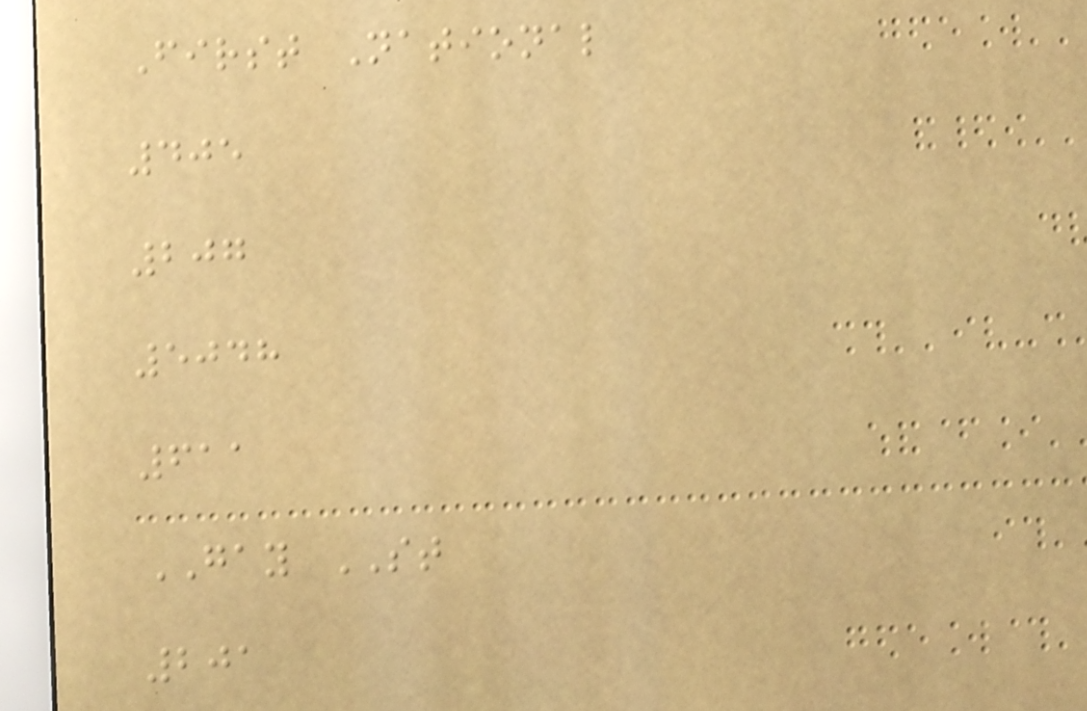First National
405
207
5048
611
GAY ST
201
